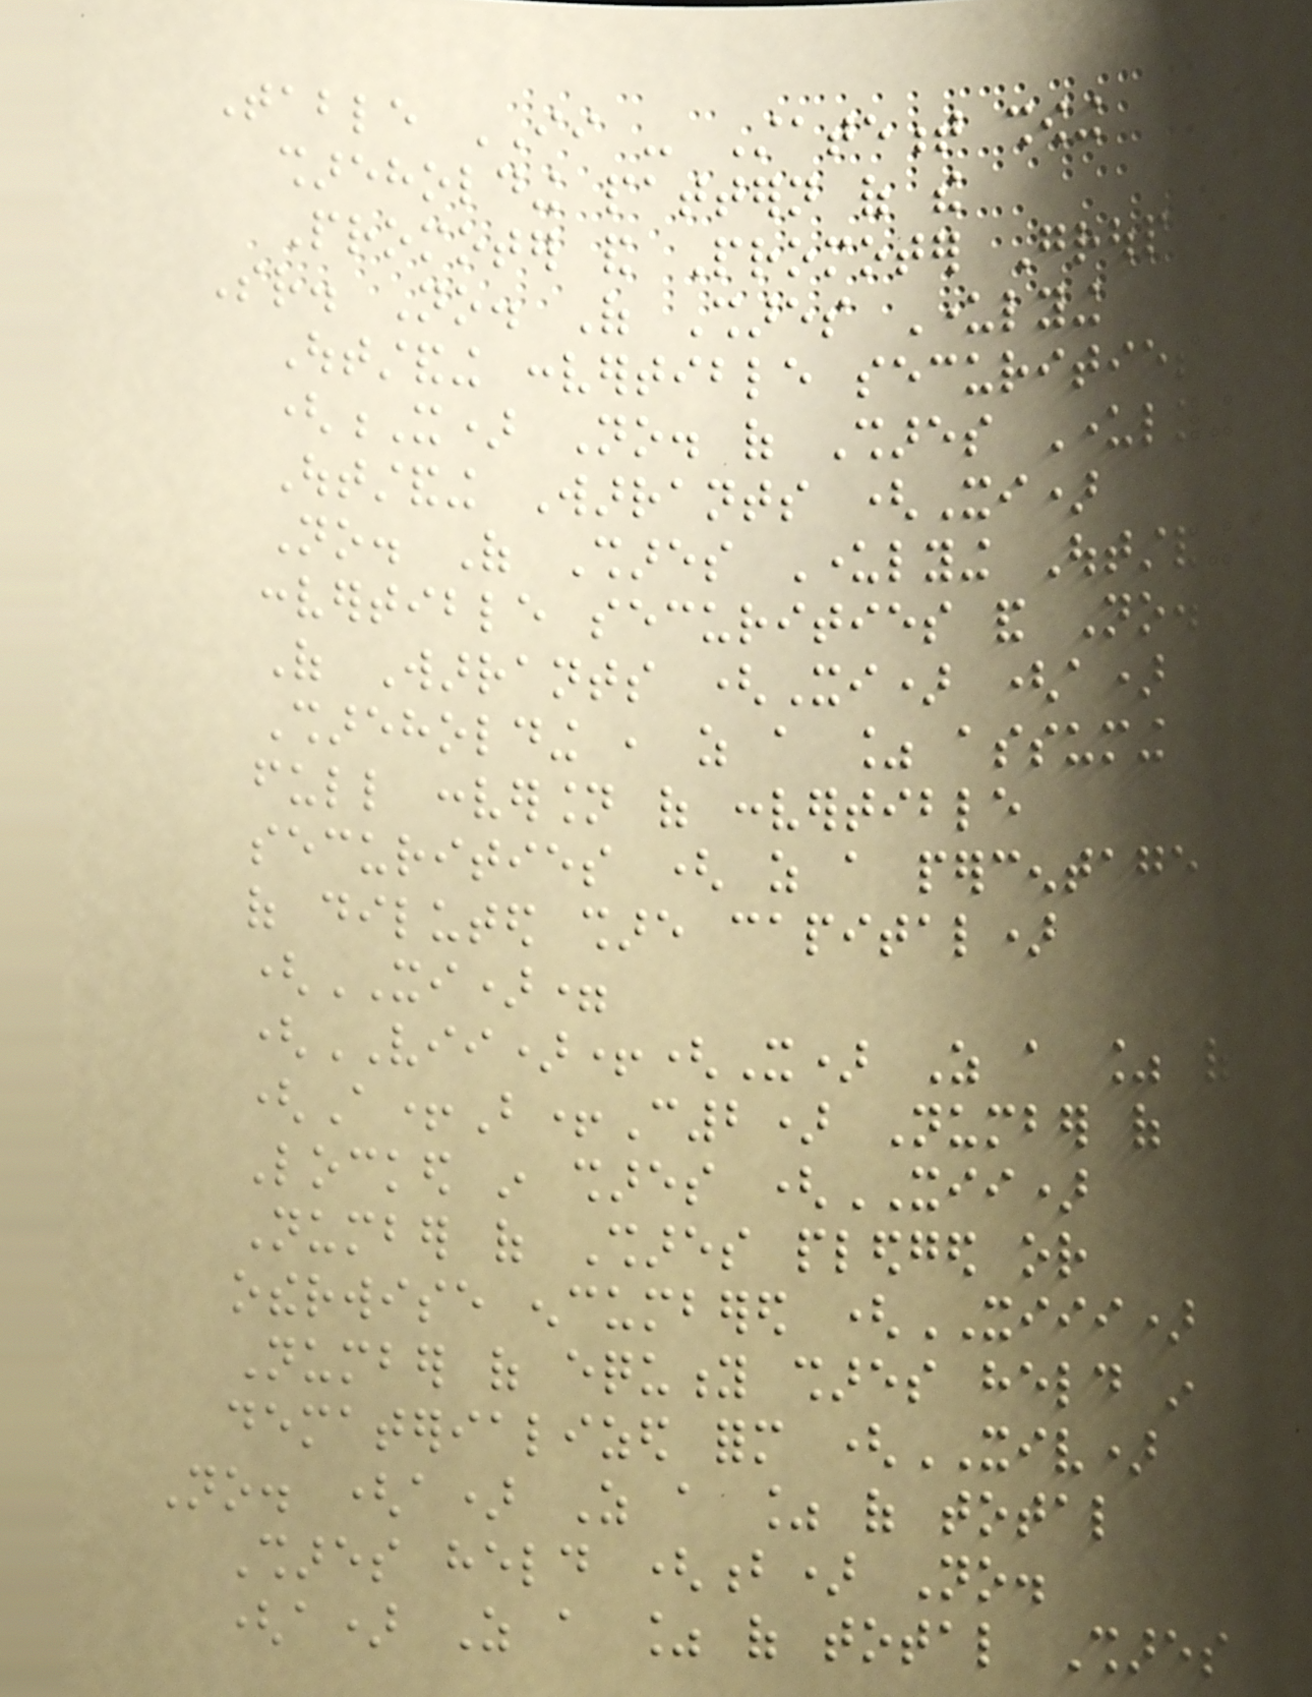Table II - Statement showing
shareholding pattern of the
Promoter and Promoter Group
Sr. No. Of Shares Underlying
Outstanding convertible securities
(X) No. of Shares Underlying
Outstanding Warrants (Xi)
No. Of Shares Underlying Outstanding
convertible securities and No.
Of Warrants (Xi) (a)
Shareholding , as a % assuming
full conversion of convertible
securities ( as a percentage
of diluted share capital)
(XI)=
(VII)+(X) As a % of
(A+B+C2) Number of
Locked in shares (XII)
Number of Shares pledged or
otherwise encumbered (XIII)
Number of equity shares held in
dematerialized form (XIV)
No. (a) As a % of total
Shares held (b) No.
(a) As a % of total Shares
